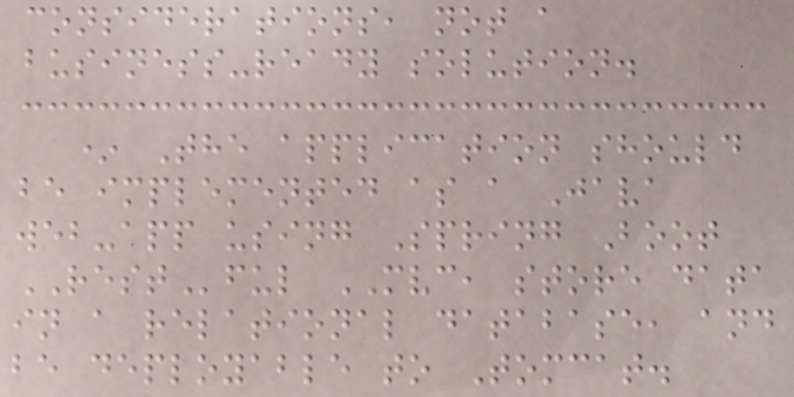considerations, not a
business-ready solution.
* The application should
be implemented as a Java
web-app using Spring Boot
RESTful MVC, store data
in a relational database, and
be deployable to Tomcat.
